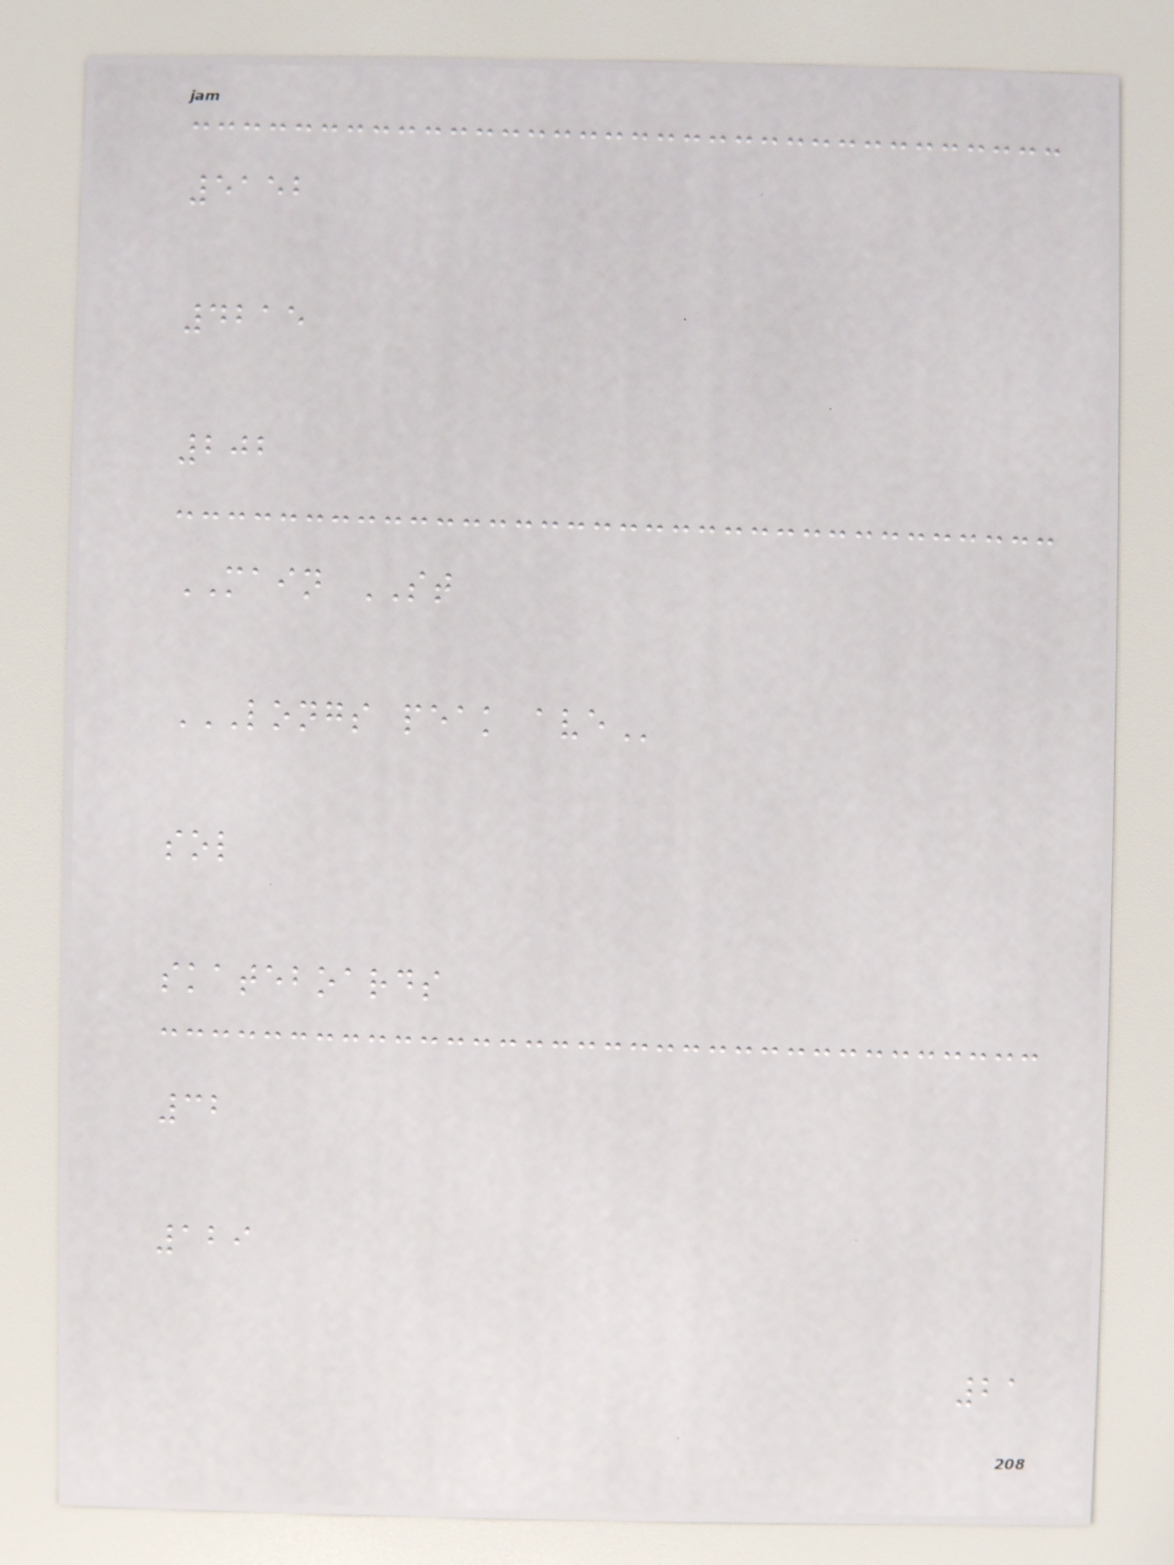5152
4215
202
MAIN ST
LONGS PEAK AVE
sol
skateboards
32
129
21
